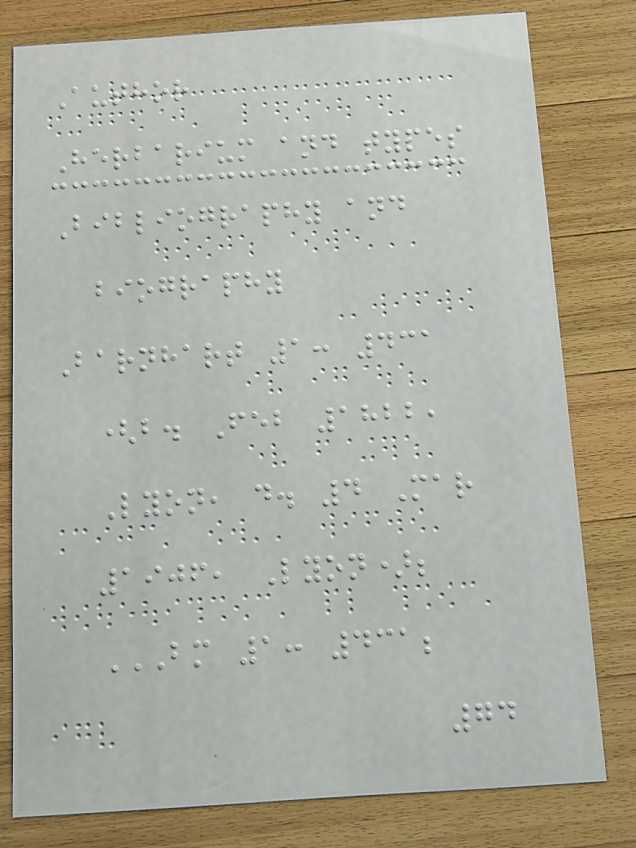Author
Herbarium and types
Bibliography and
biography
Barnhart 1: 431
(b. Feb 1822,
Lyon, d. 4 Mar
1906, Lyon);
BM 1: 431;
74
